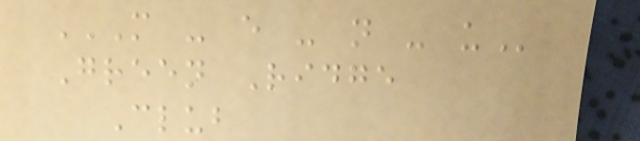M - E - N - U
Green Ridge
Club
